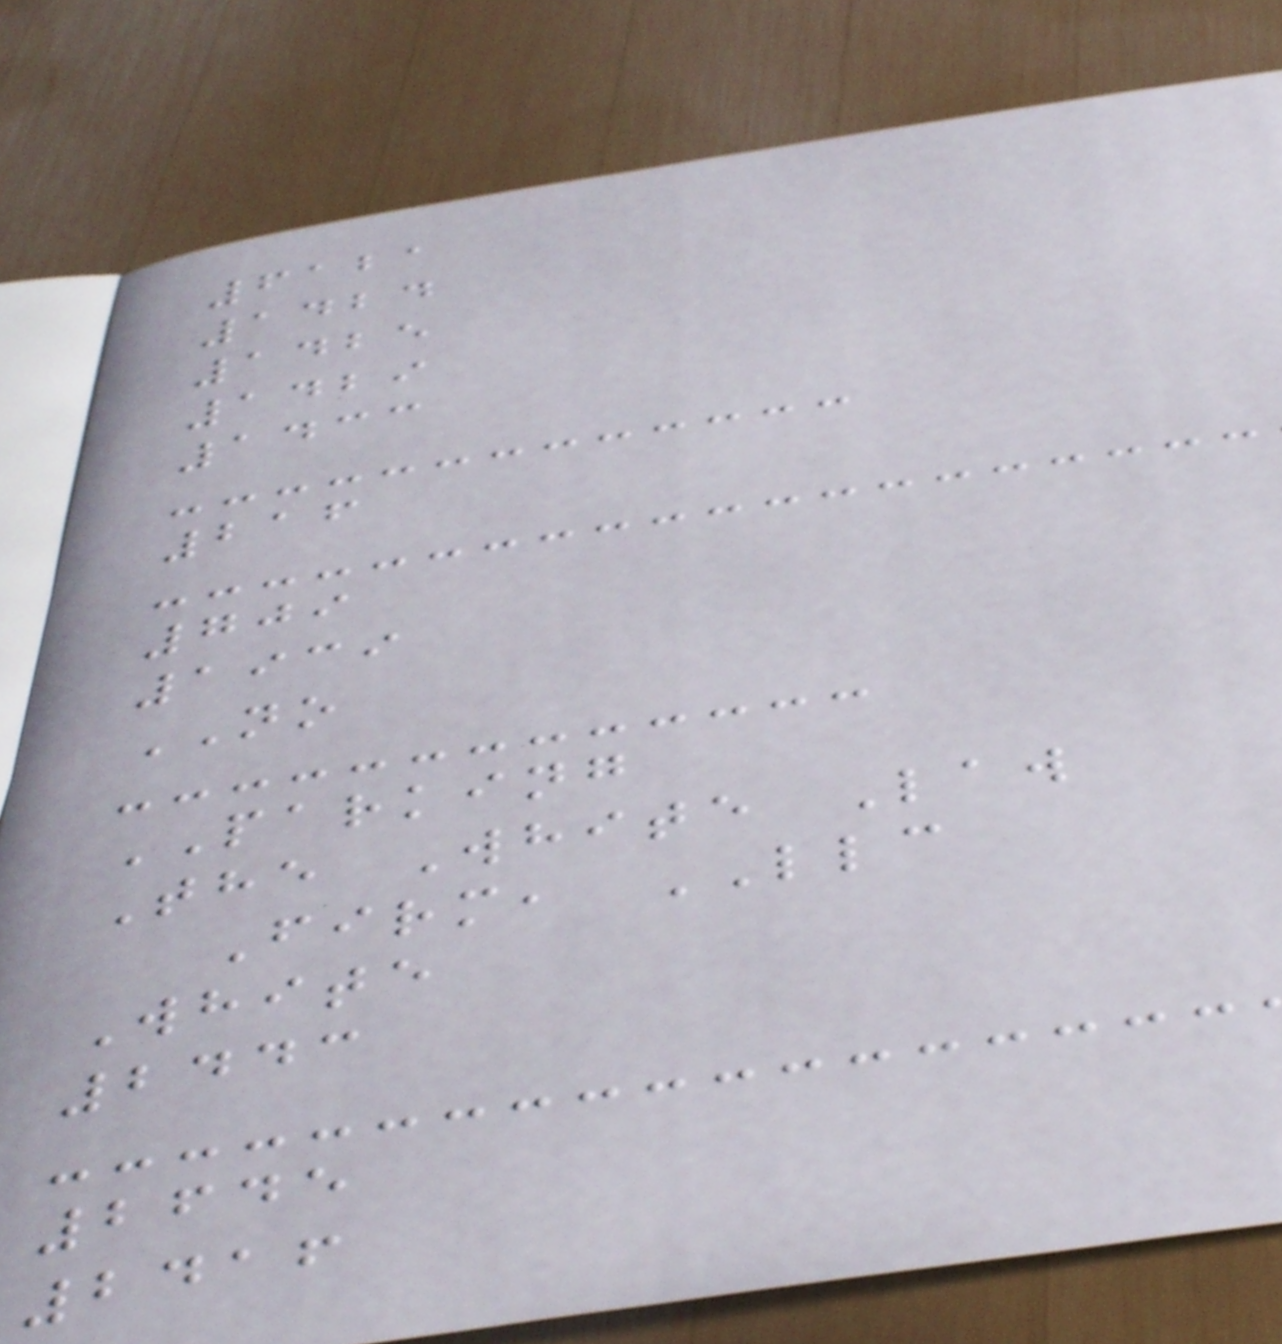6121
1424
1425
1429
1433
216
709
1939
NO
PARKING
The White Law
Firm, LLC
White
2443
2645
2416
